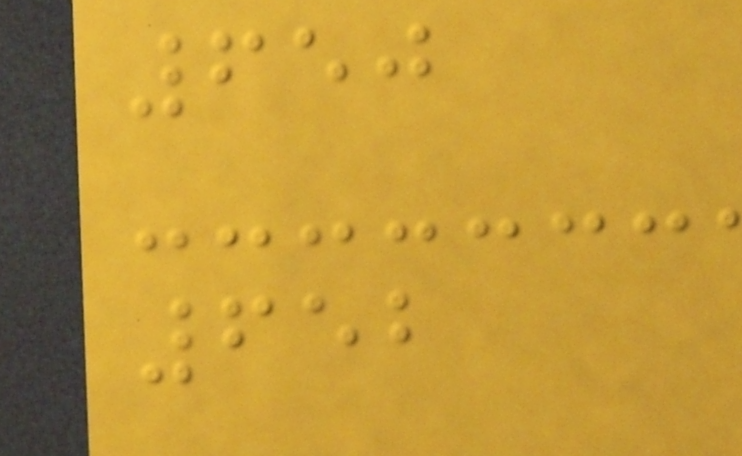650
652
